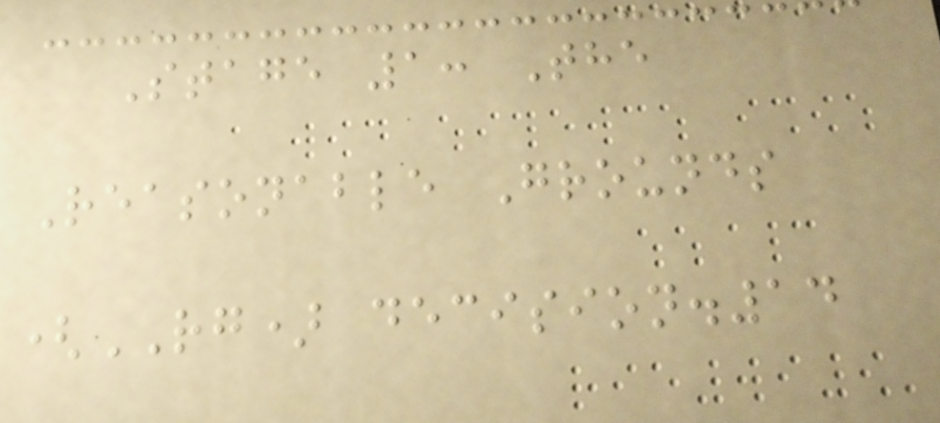Stage 1: The
Reasonable Grounds
(RG) decision.14
